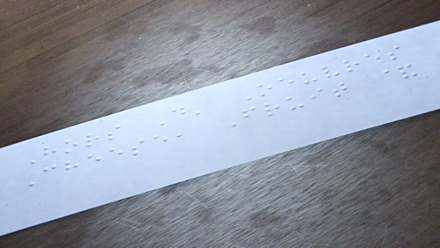Hors D' Oeuvres
Cheese, Fruit &
